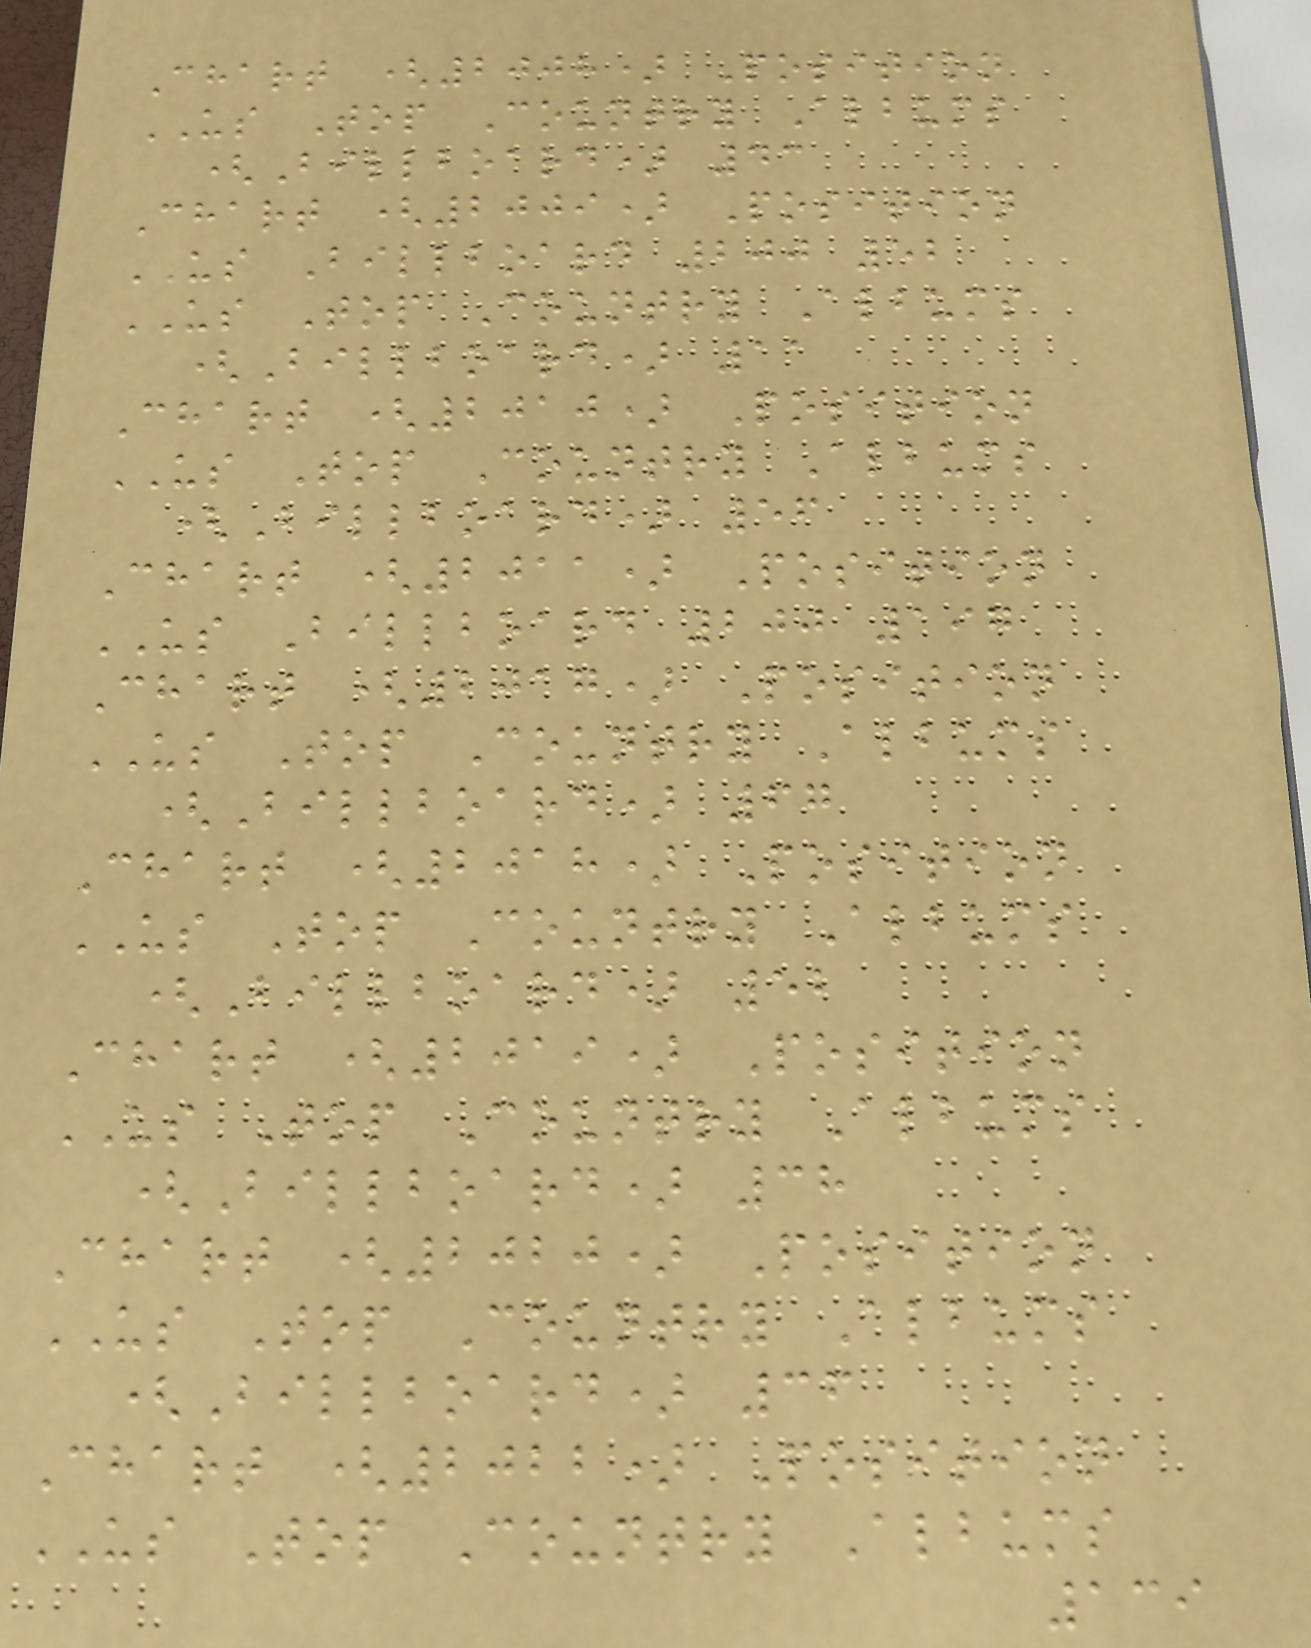Chart (2008) Position
US Top Country Albums
(Billboard) 43
Chart (2009) Position
US Billboard 200 52
US Top Country Albums
(Billboard) 11
Chart (2010) Position
US Top Country Albums
(Billboard) 56
Chart (2011) Position
US Billboard 200 197
Chart (2017) Position
US Top Country Albums
(Billboard) 67
Chart (2018) Position
US Top Country Albums
(Billboard) 52
Chart (2019) Position
US Top Country Albums
(Billboard) 38
Chart (2020) Position
US Top Country Albums
(Billboard) 36
Chart (2022) Position
US Top Country Albums
139
